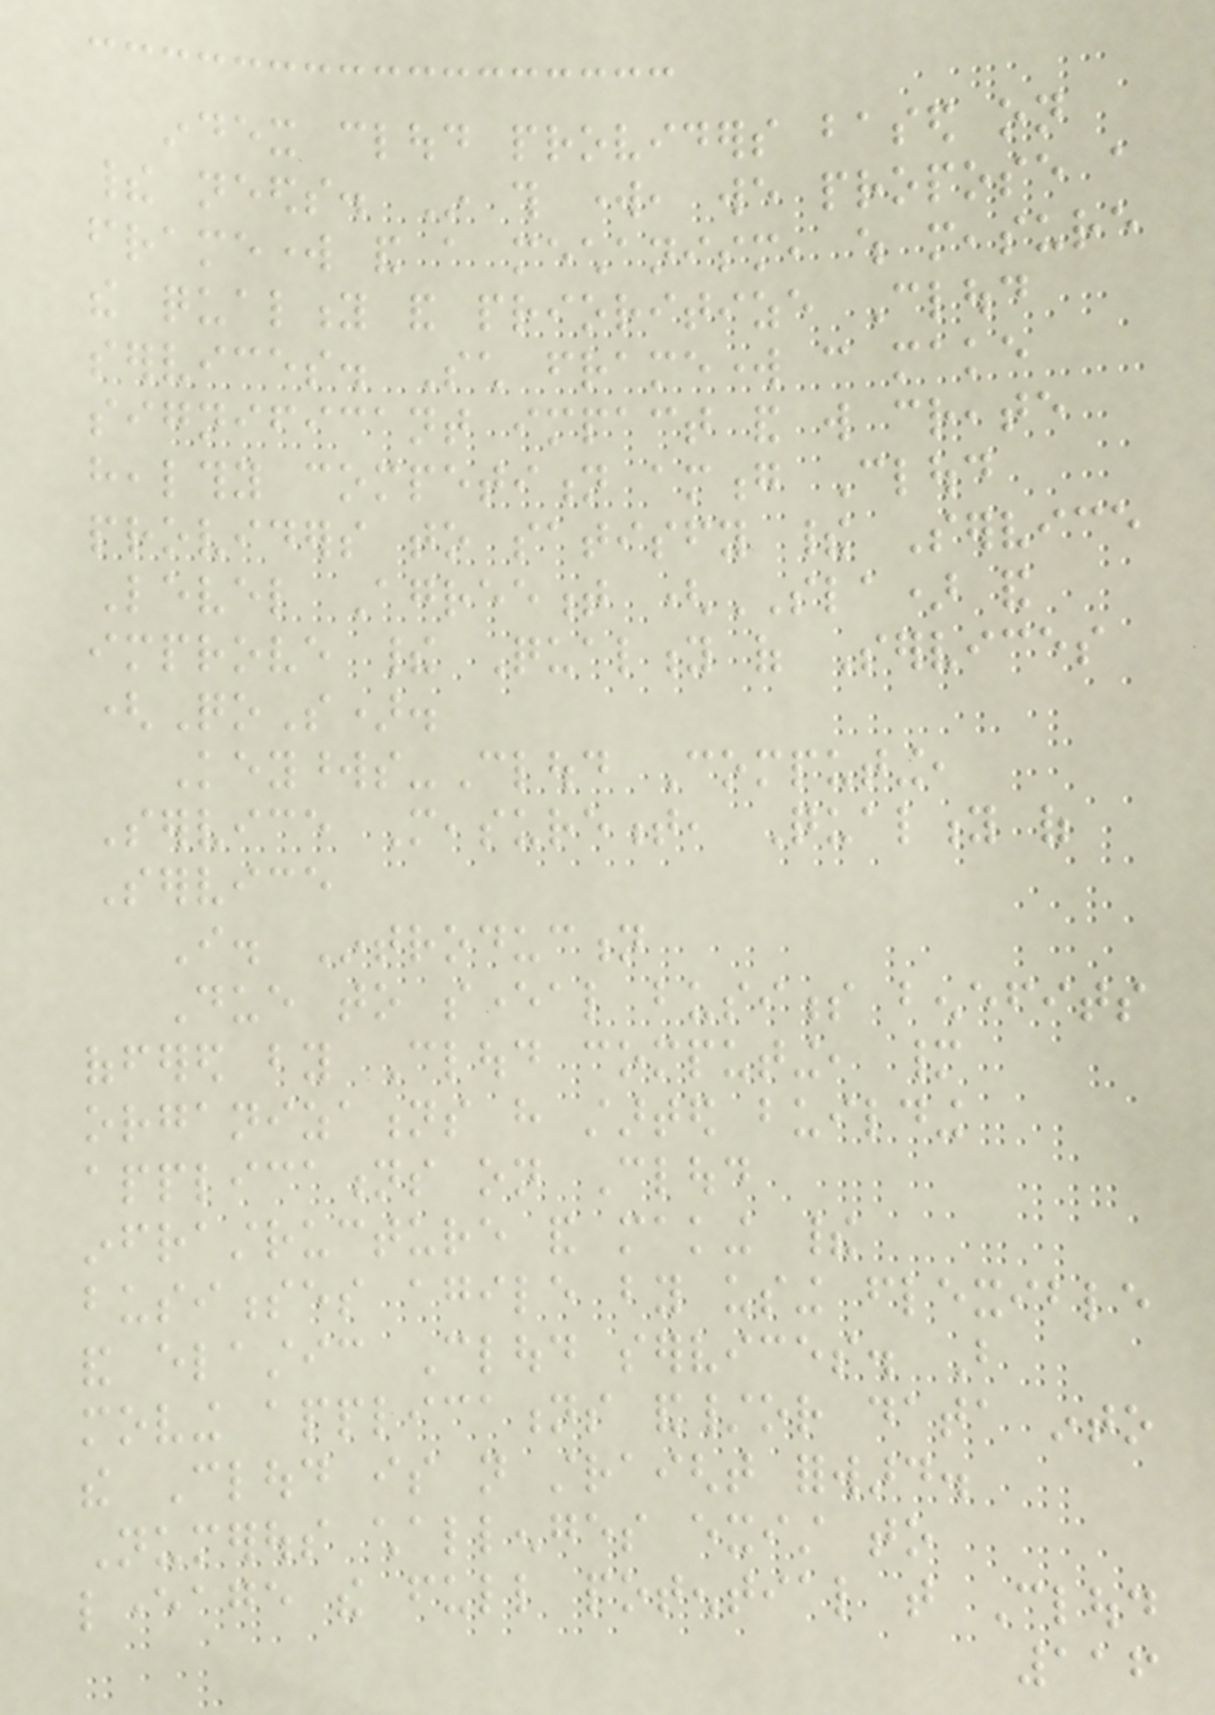index cloud providers based on
their needs. In this work, we propose a
framework and a mechanism, which measure
the quality and prioritize Cloud
services. Such framework can make
significant impact and will create
healthy competition among Cloud
providers to satisfy their Service
Level Agreement (SLA) and
improve their Quality of Services
(QoS).
Keywords-Cloud Computing,
Service Measurement, Quality of
Service
I. Introduction
Due to several business benefits
offered by Cloud computing, many
organizations have started building
applications on Cloud
infrastructure and making their
businesses agile by using flexible
and elastic Cloud services. But
moving applications and/or data into
the Cloud is not straight forward.
Numerous challenges exist to
leverage the full potential that Cloud
116
